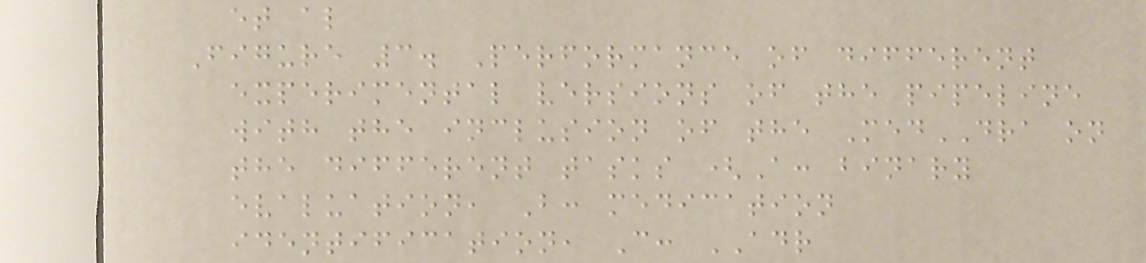et al
Figure 3. Performance of different
experimental versions of the pipeline
with the inclusion of the MedDRA on
the different tasks (A: binary
evaluation, B: medication
identification, C: ADR
